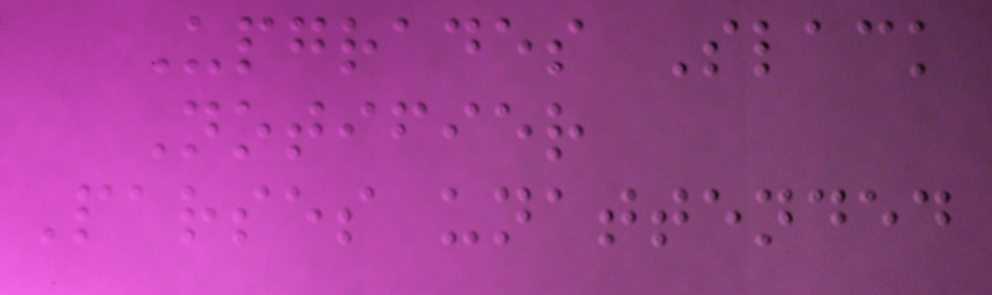Upgrades Slack
Notifier
Parses unattended
